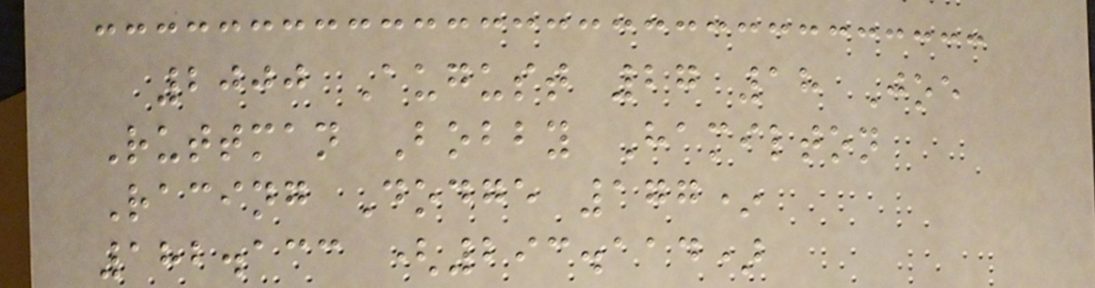2000 August 27 18 Joe
Ruttman Bobby Hamilton
Racing Dodge 177*
182.133 (293.114)
